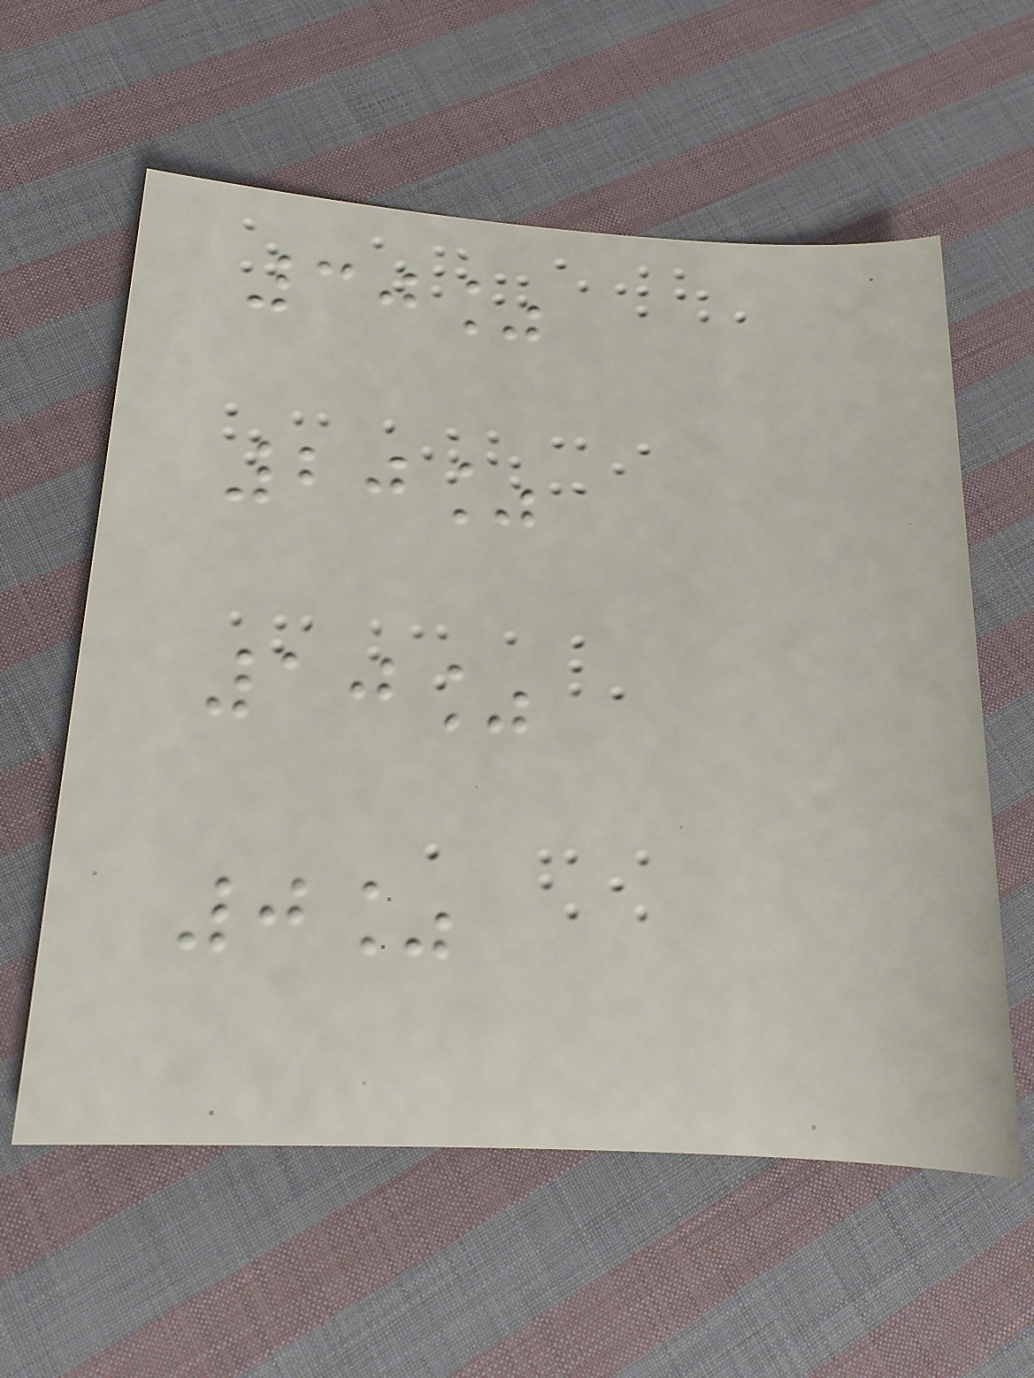30%
20%
10%
0%
